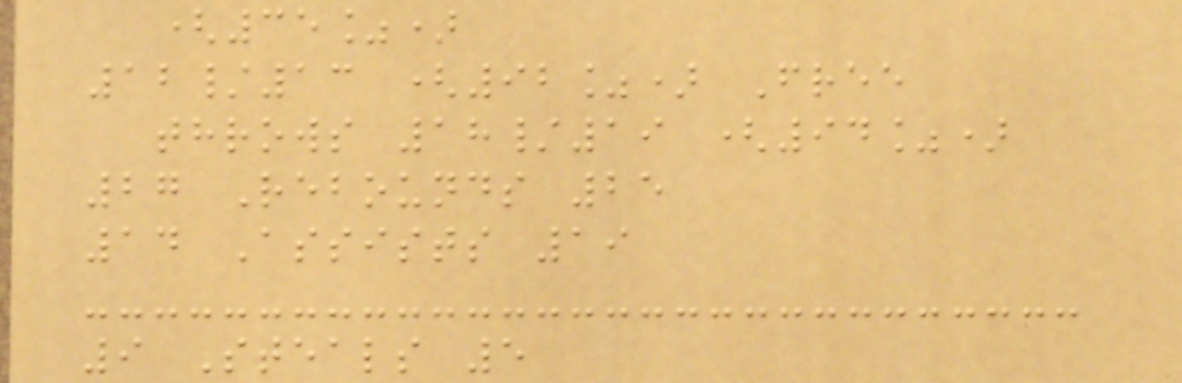(35%)
12/13 (92%) Free
throws 18/19 (94%)
27 Rebounds 25
14 Assists 19
9 Steals 5
